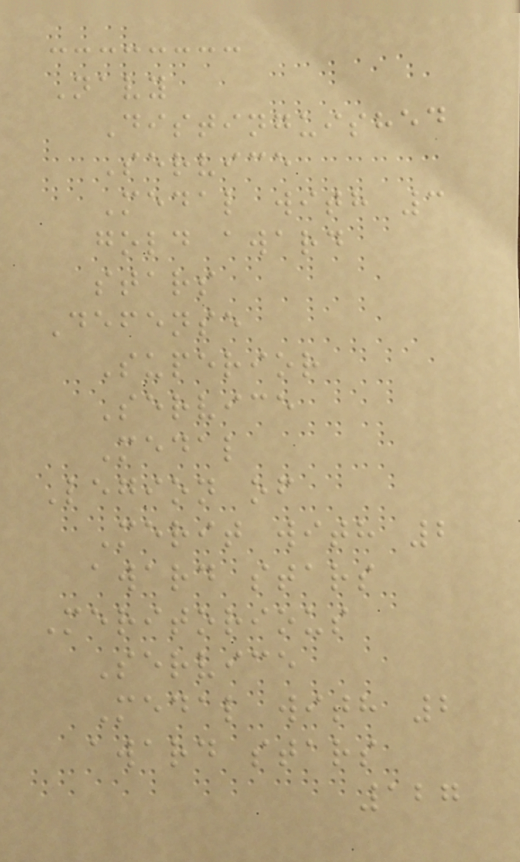Navy
Distinguished
Service
Medal with 3
gold award
stars
Defense
Superior
Service
Medal
Legion of
Merit with 2
award stars
Meritorious
Service
Medal with 2
award stars
127
